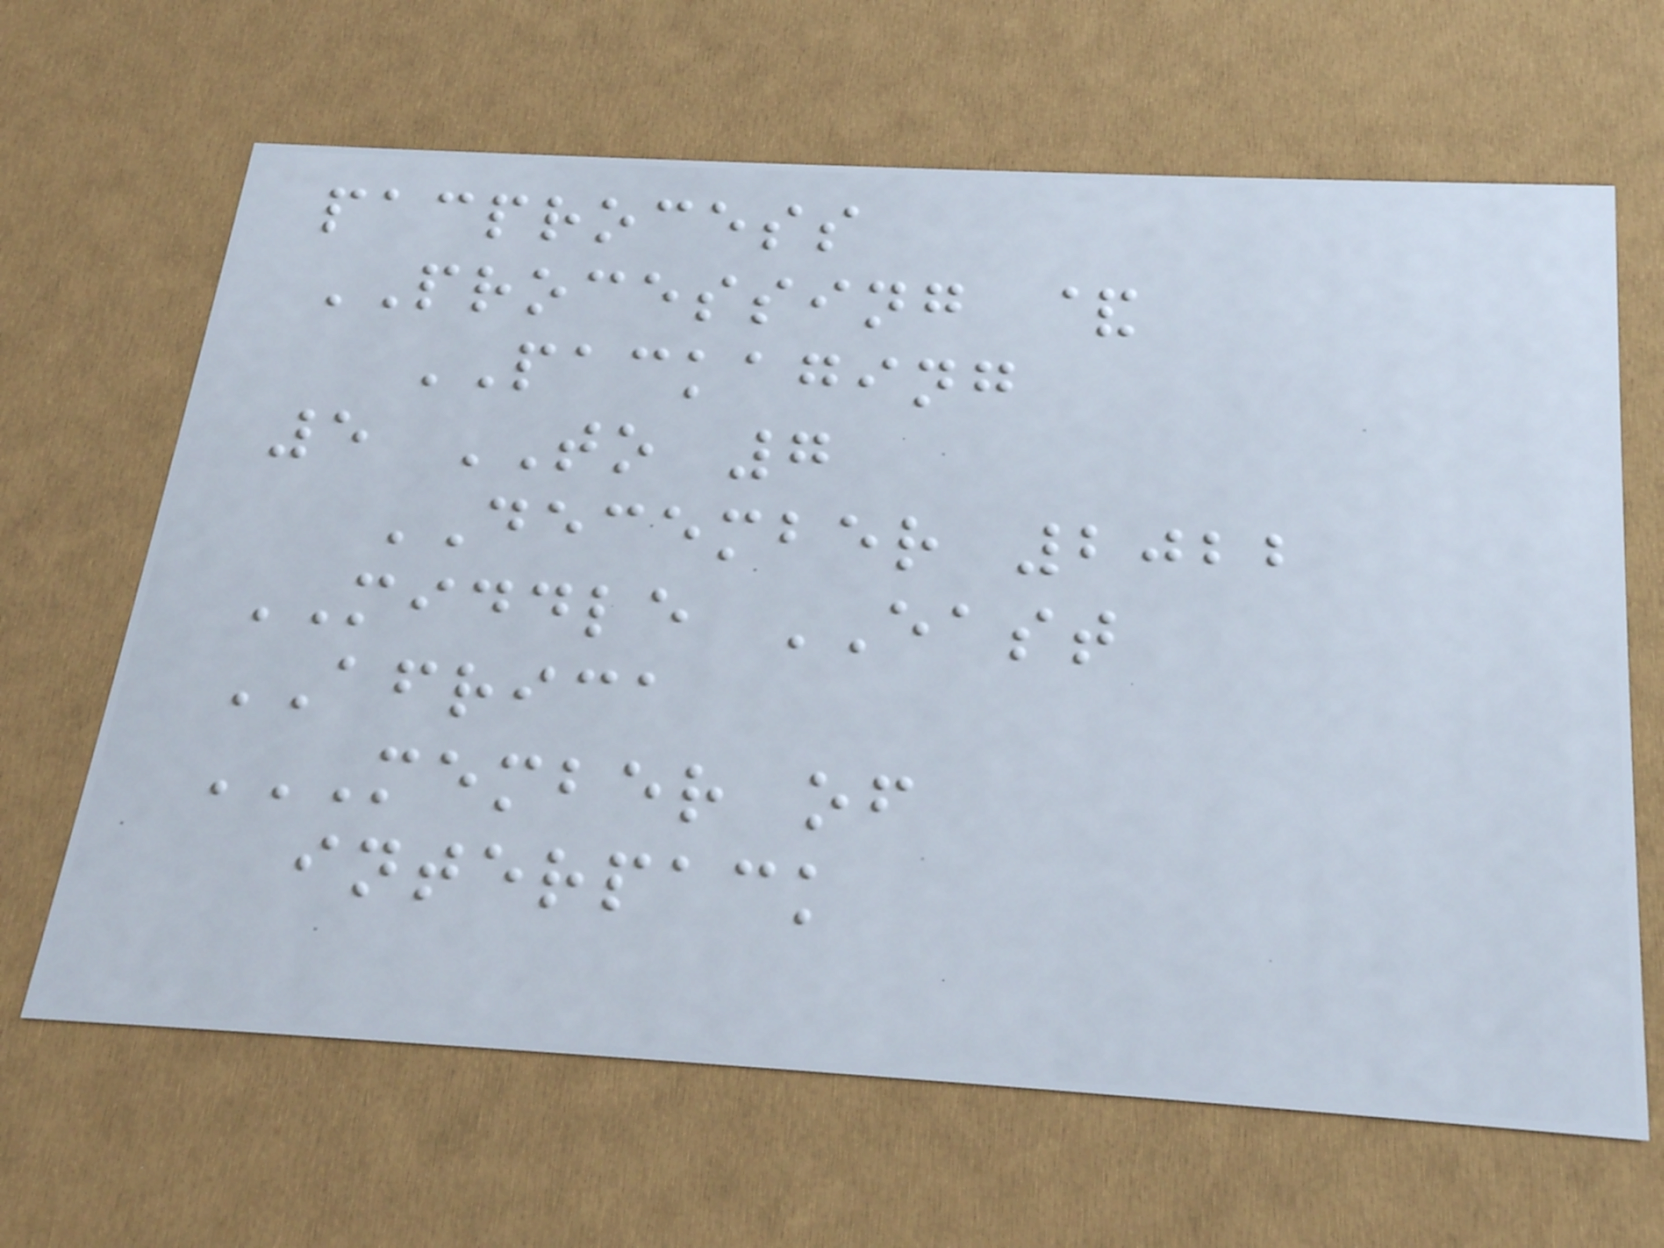pacprocess
PROCESSING &
PACKAGING
5 TO 7
DECEMBER 2022
MIDDLE EAST
AFRICA
MEMBER OF
INTERPACK
